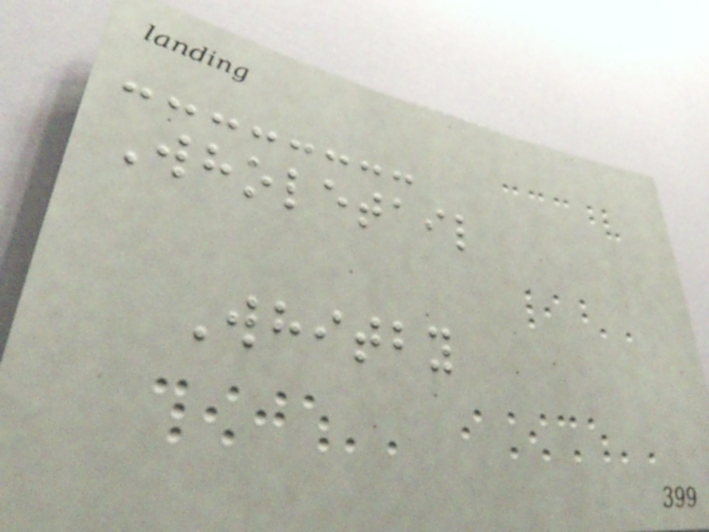Wholetail
Whitby
